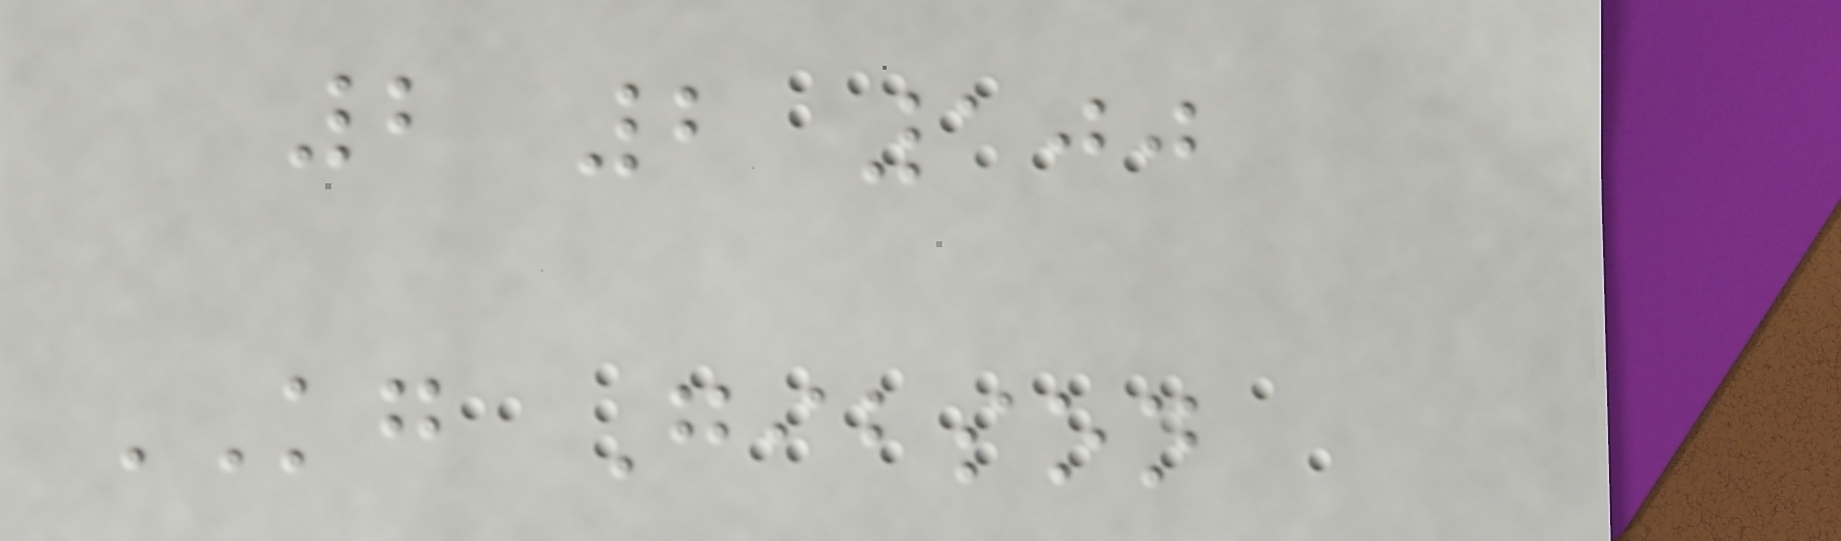2 2 100
KG Gibson
